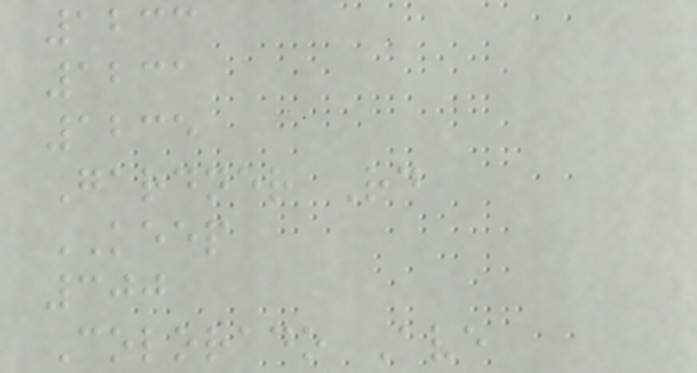1233
1231
1235
Gardner Rd
KEEP
300
Colorado Ave
